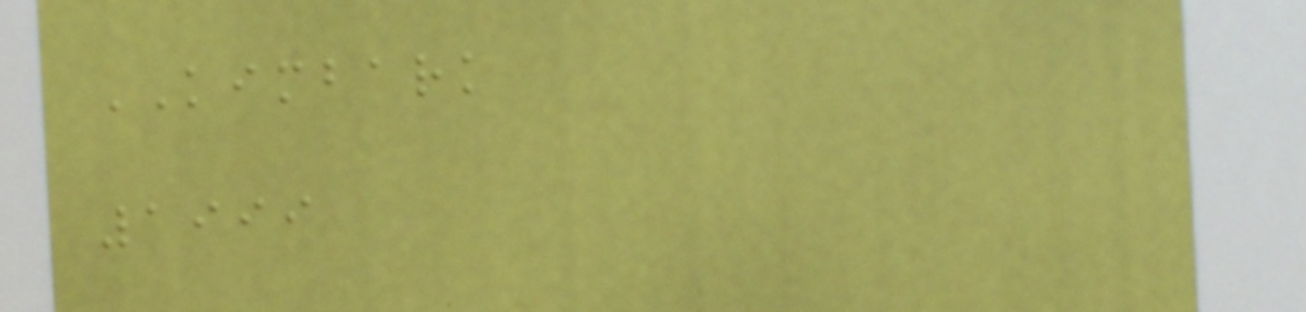KIMBARK
1999
